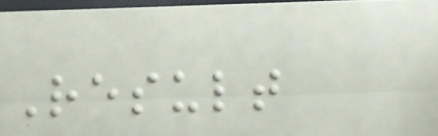Result
